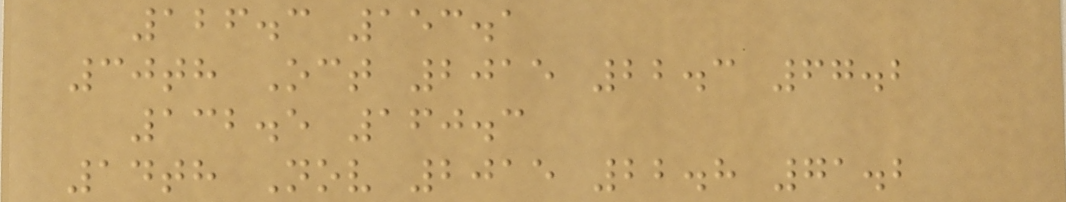126.3 153.1
30th Oct 2015 22.3 67.2
132.5 160.3
14th Nov 2015 22.8 71.2
